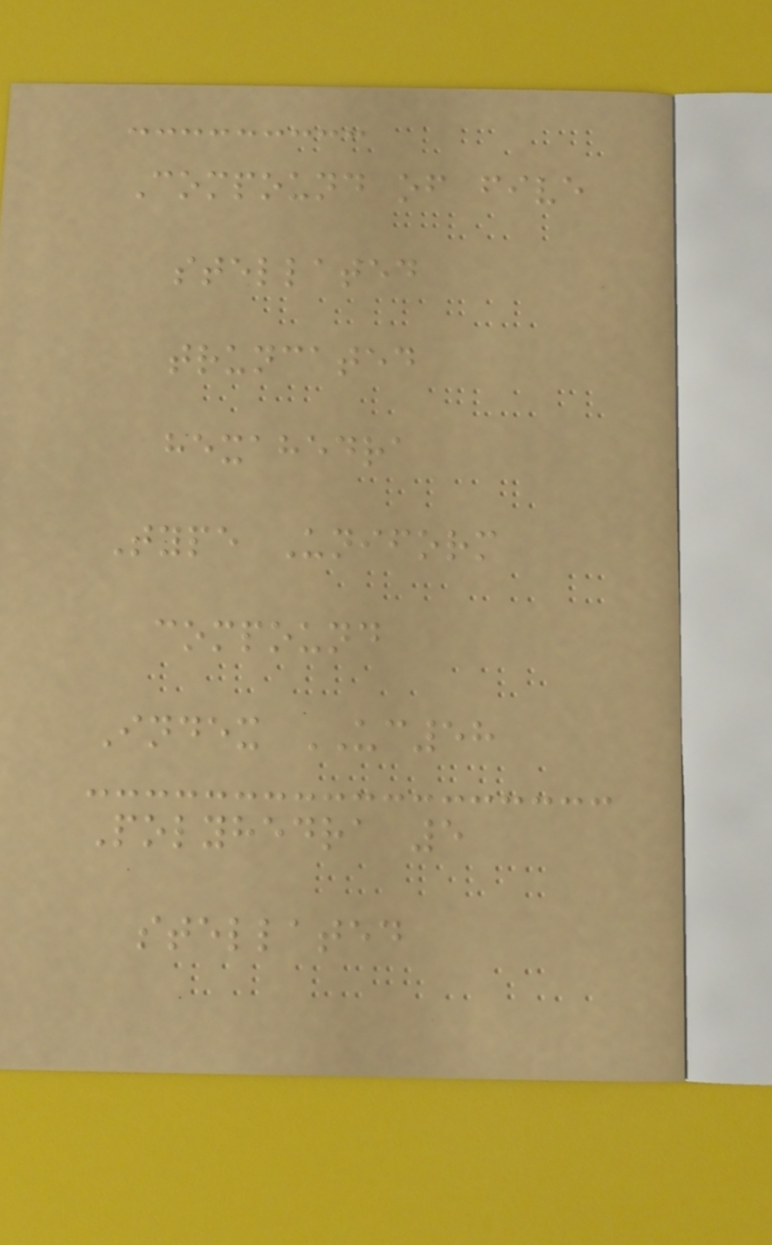Compound of five
stellated
truncated
hexahedra
Type Uniform
compound
Index UC58
Polyhedra 5
stellated
